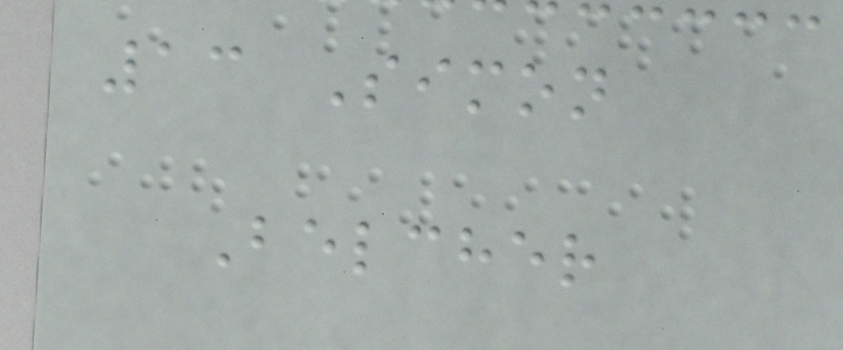13 Simon
Belcher
